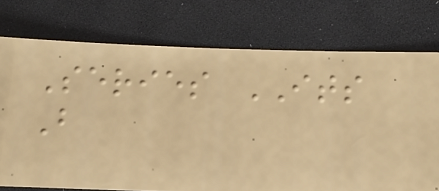Series ITS
B
